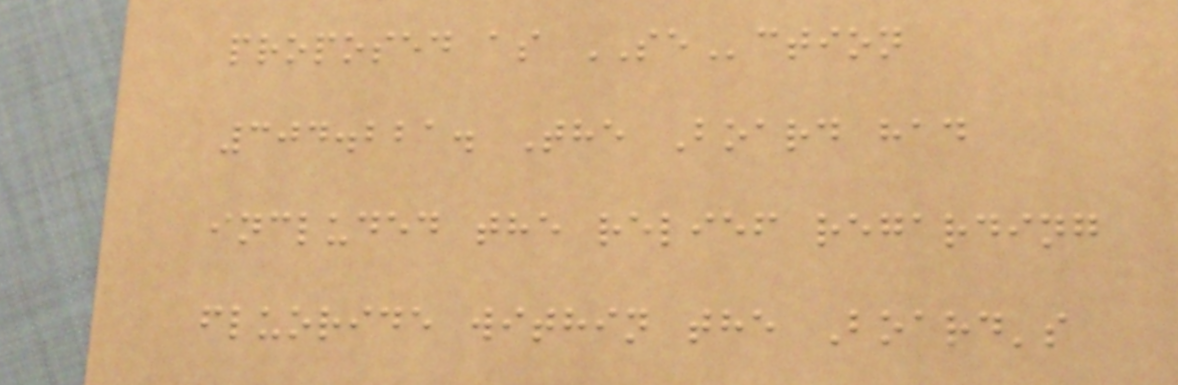proposed as SEction
304.221. The Board had
included the relief regarding
fluoride within the Board's
